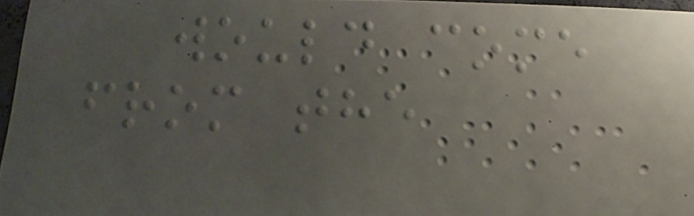would come
from the
